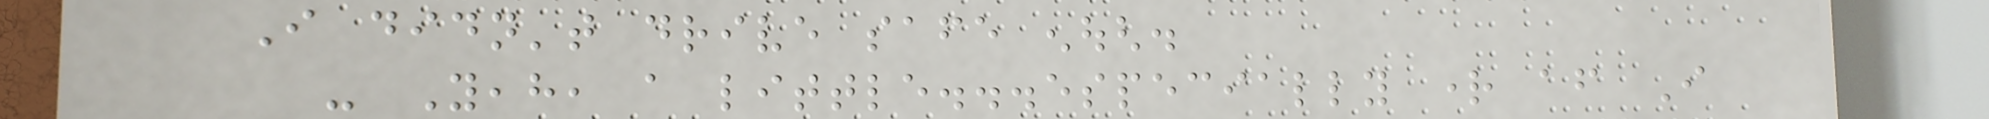I didn't drive safe enough.
- Yeah, a little...especially right after I
